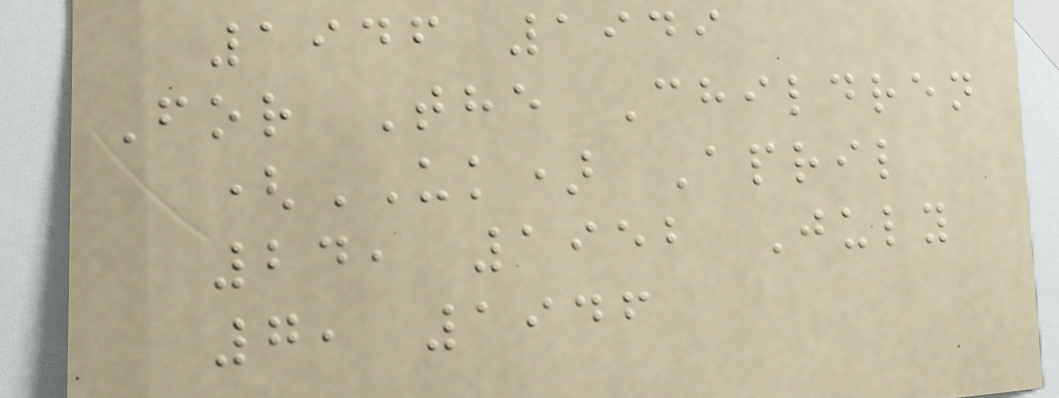1946 1949
For The Children
(UK) April
24, 1952 July
7, 1946
